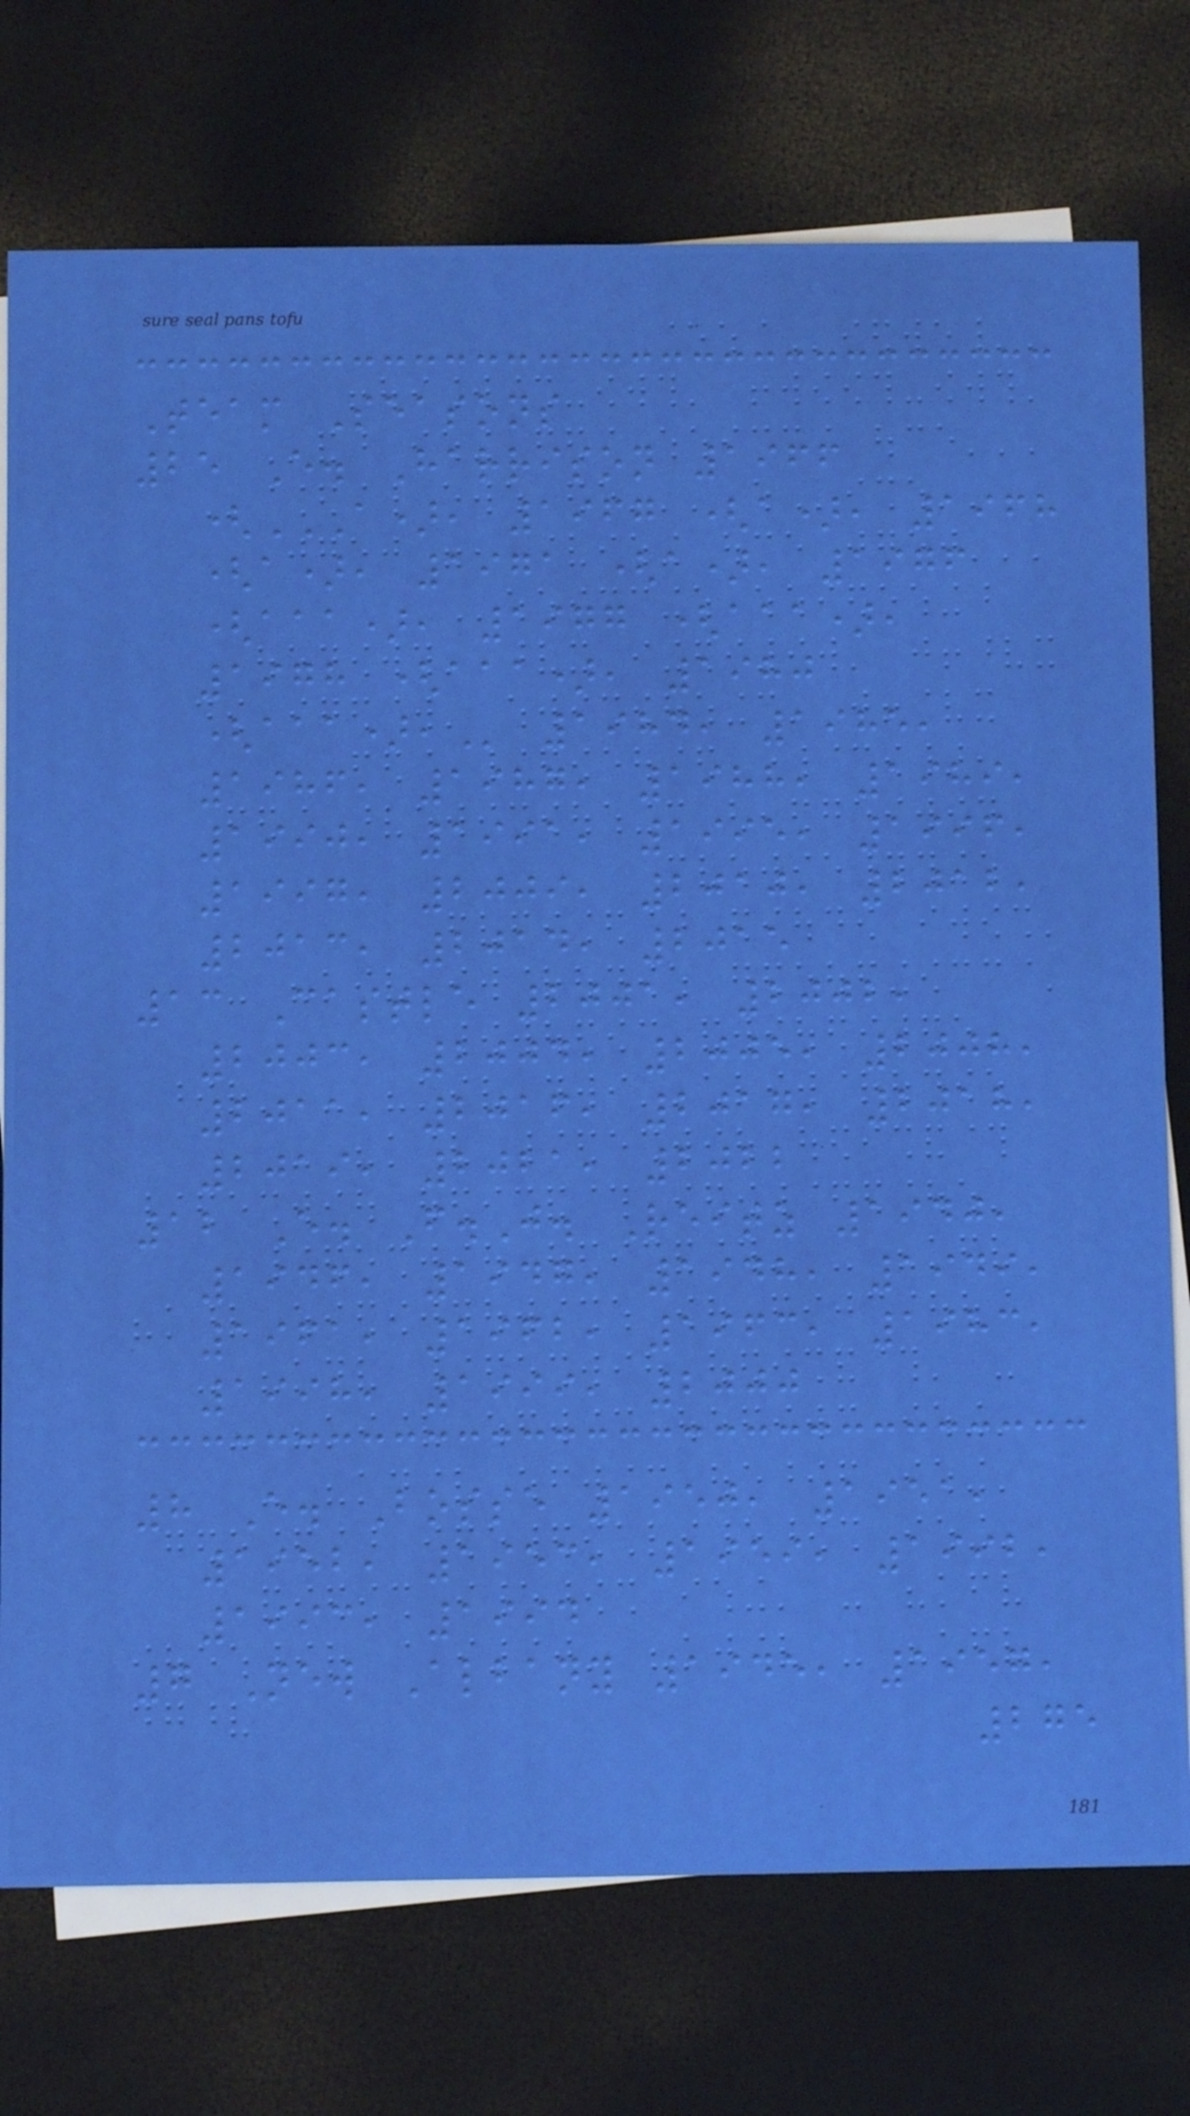Team Seasons
25 E. Harrison 1966
(A), 1967 (A), 1968
(A), 1971 (A), 1976
(AAA), 1977 (AAA),
1978 (AAA), 1980
(AAA), 1984, 1985,
1986, 1987, 1988, 1989,
1990, 1991, 1995, 1996,
1997, 2009, 2010, 2012,
2013, 2014, 2015
13 Castle 2001, 2002,
2003, 2004, 2005, 2008,
2011, 2016, 2017, 2018,
2019, 2021, 2022
12 E. F.J. Reitz 1940,
1946, 1947, 1948, 1949,
1961, 1962, 1963, 1983,
1998, 1999, 2000
8 E. Bosse 1950, 1951,
1952, 1953, 1959, 1992,
1993, 1994
7 New Albany 1945, 1957,
275
